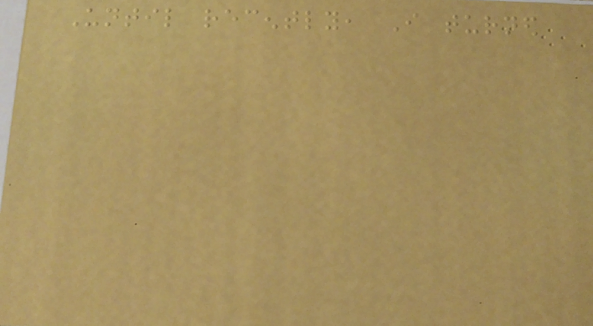Until recently, I turned
